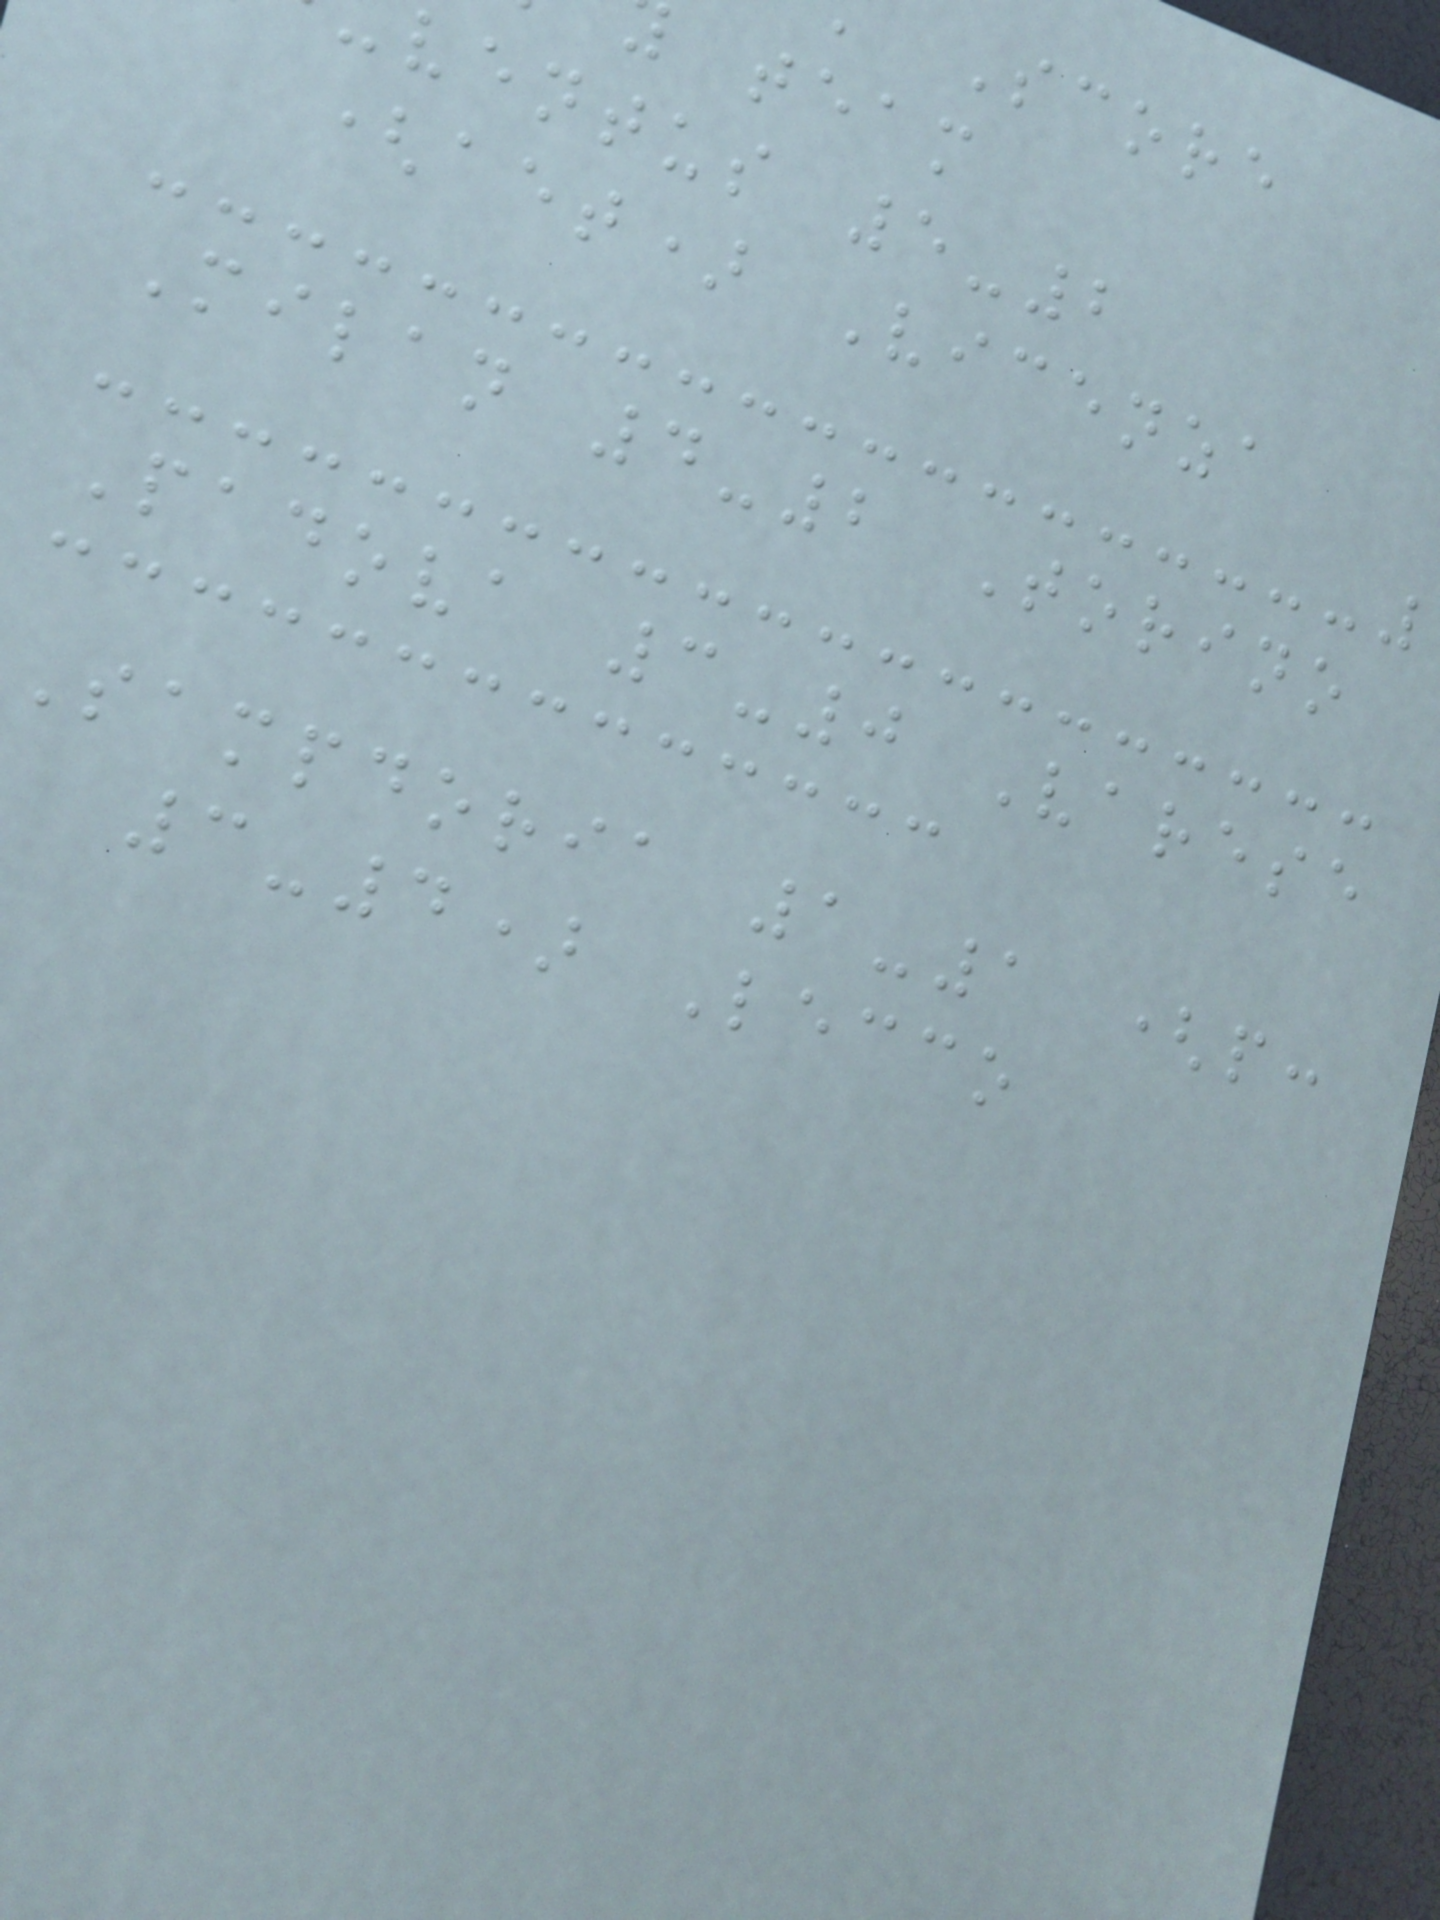Score
team
ventus 5-2
(aet) Vicenza
Milan 4-2 Torino
Padova 3-0 Varese
Sampdoria 1-1 (p:
3-4) Lecco
